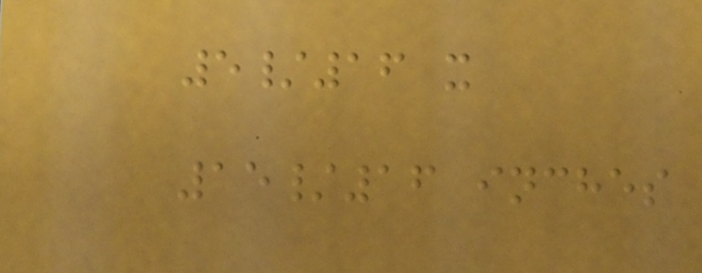5/16 x
15/16 inches
